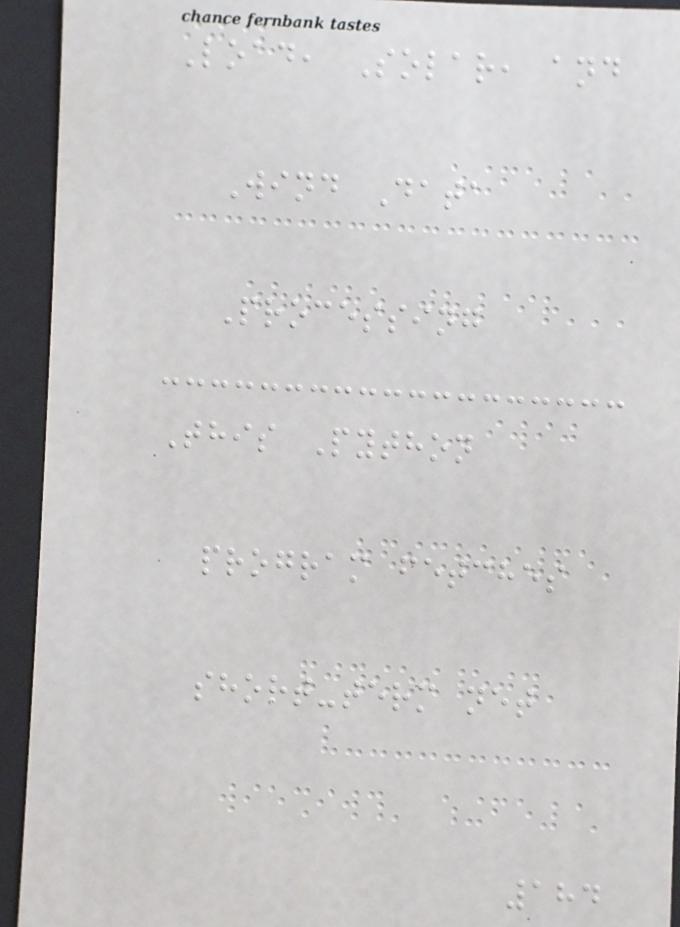Load, Solar, and
Wind Data
Processing
This Python
program fetches
short-term net
184
